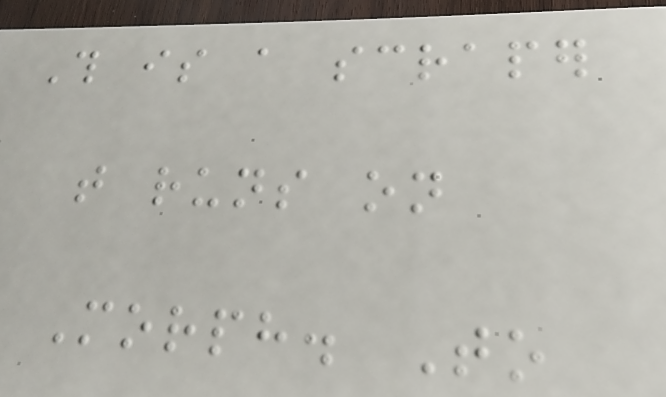This is a scraper
that runs on
Morph. To
